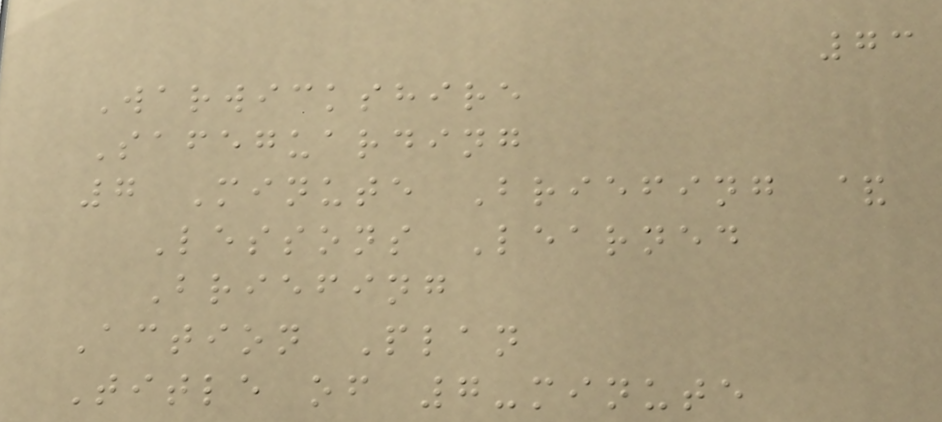73
Warwickshire
Safeguarding
7 Minute Briefing &
Lessons Learned
Briefing
Action Plan
Title of 7-minute
